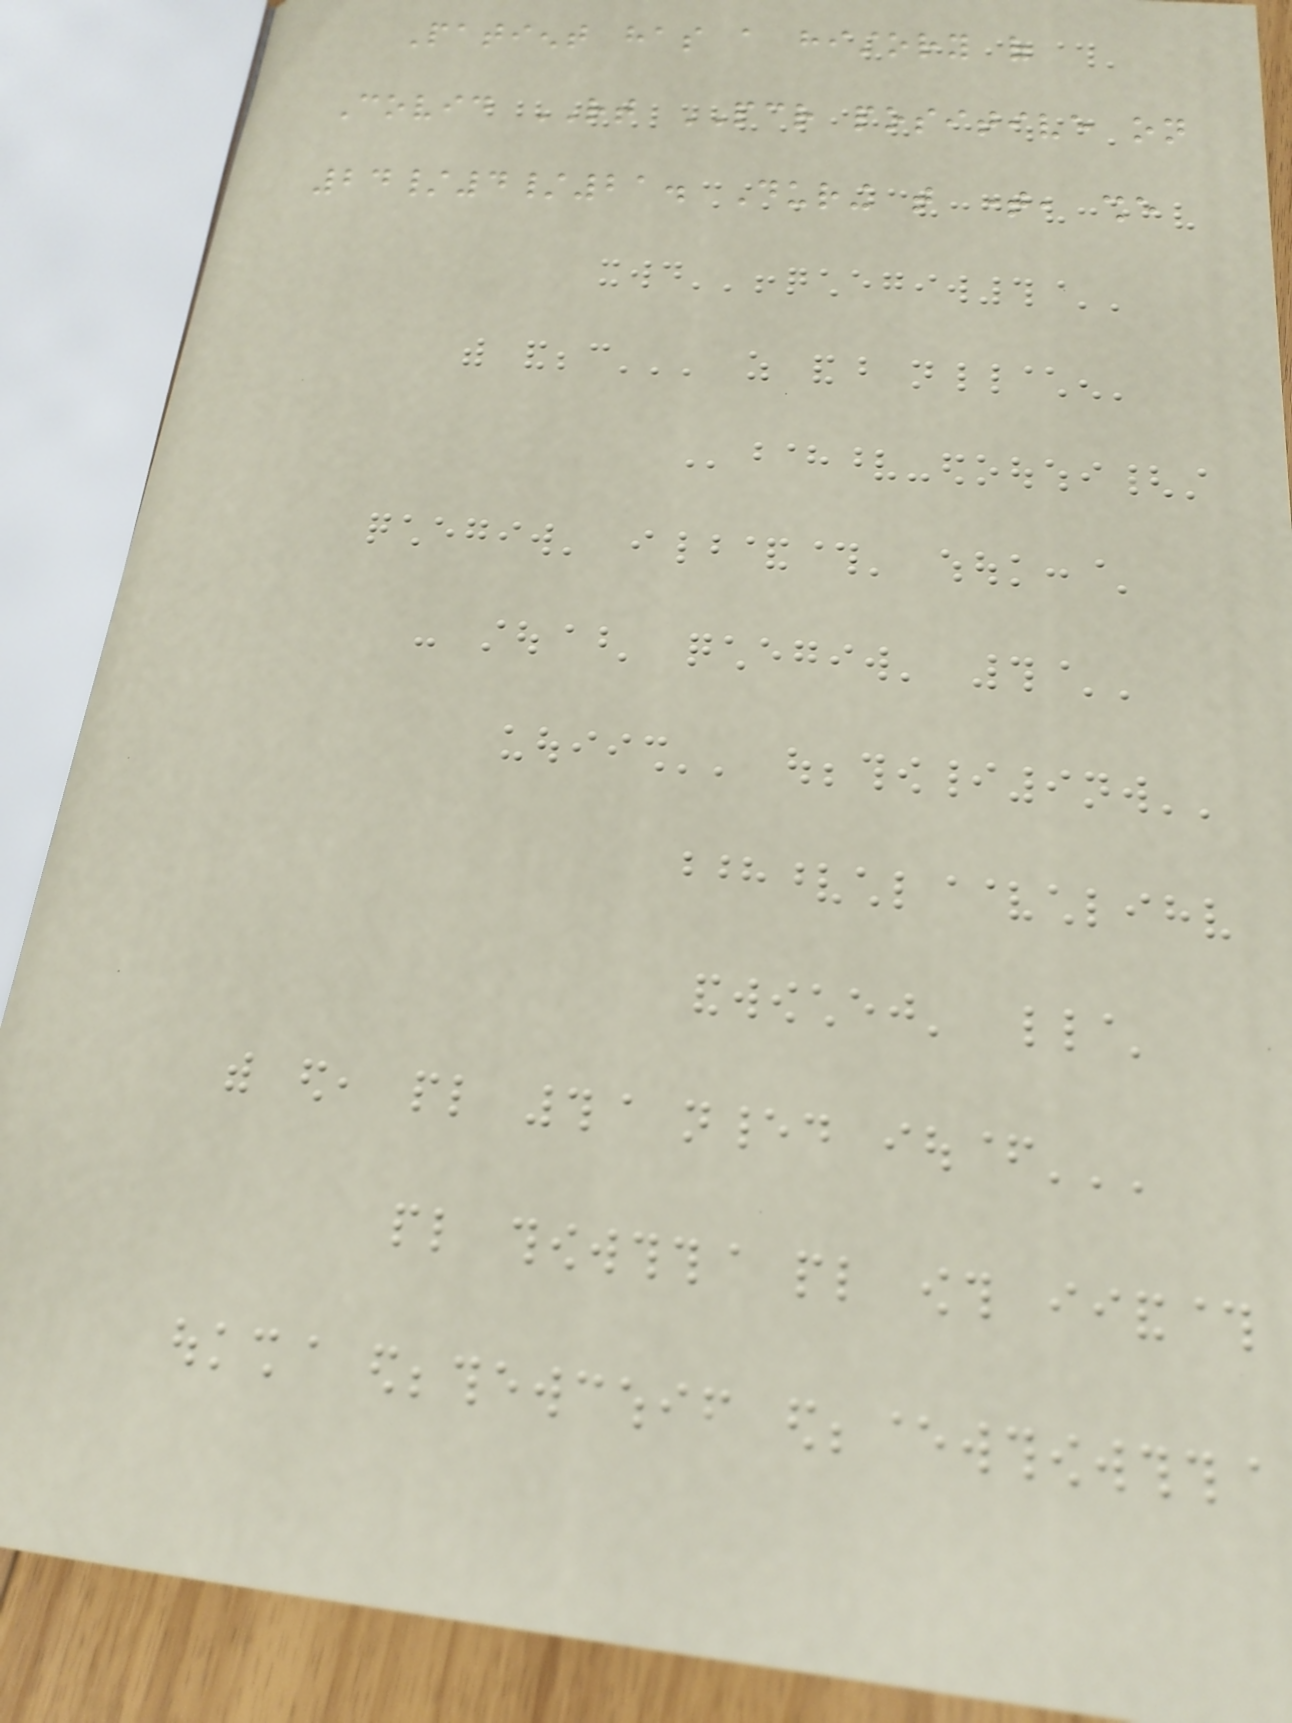Patient has a history of
Covid RT PCR positive on
24/4/21. During that time, she
